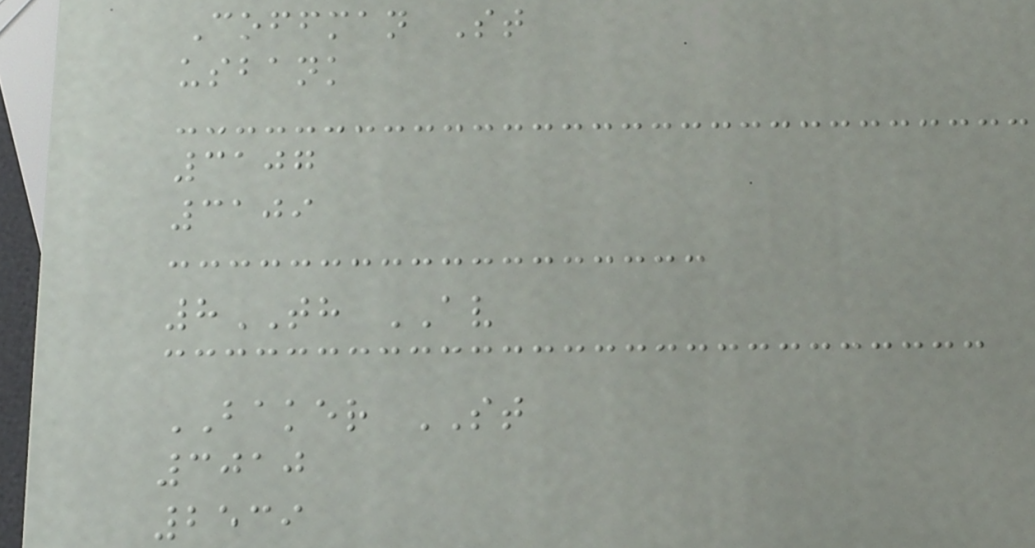Coffman St
usbank
3107
3109
8TH AV
BAKER ST
3010
2539
